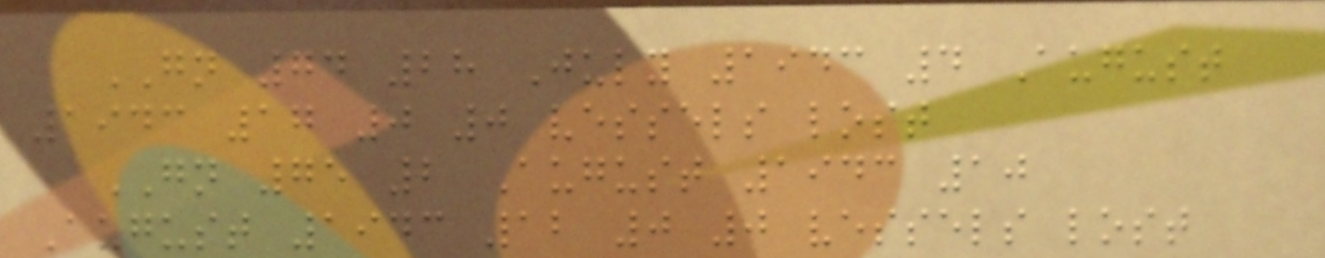GN 74 28 July 1943 4 August
1943 17 0 0 vessels lost
GN 75 2 August 1943 10
August 1943 12 0 0 vessels lost
